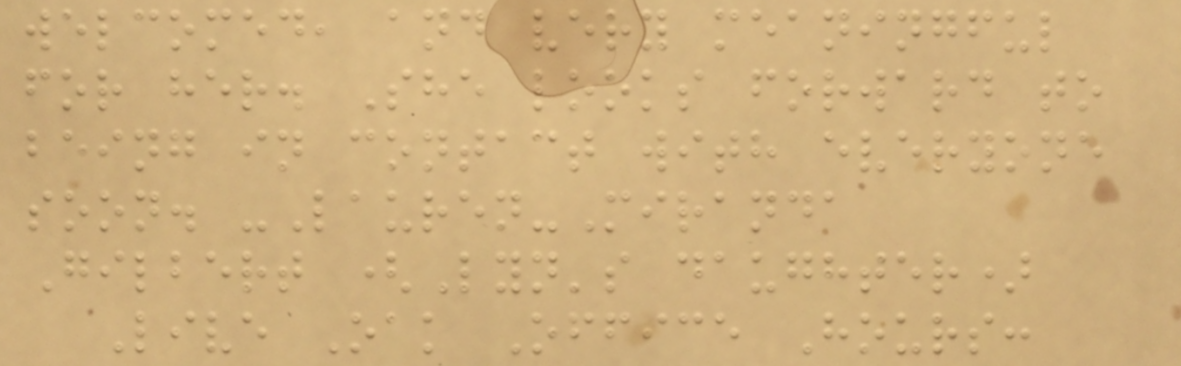welcomed, and very meaningful
for her. She looks forward to
being in contact with everyone
soon. -Lauren-Miranda
Gilbert (Lyn's daughter)
Live Oak Office Hours:
